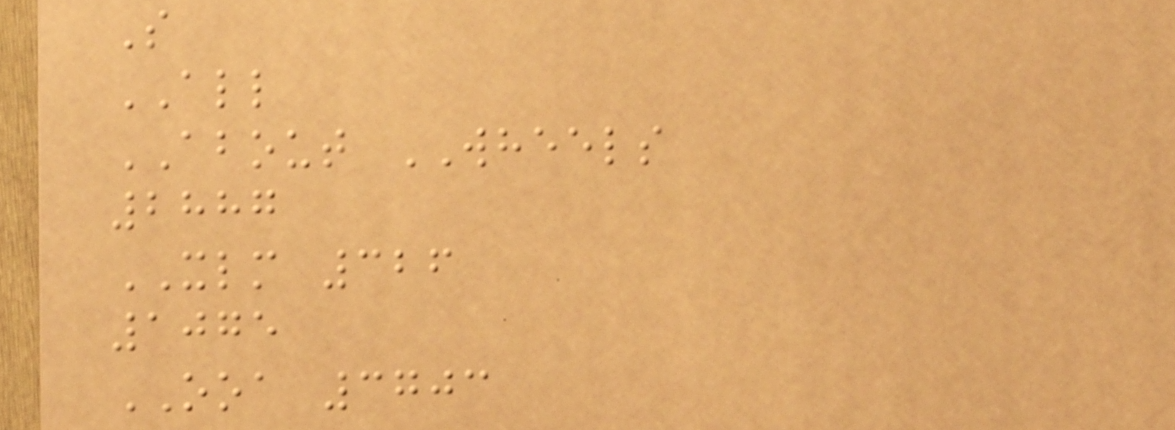S
ALL
ABOUT WHEELS
2887
XLM 326
1075
OOA 3703
